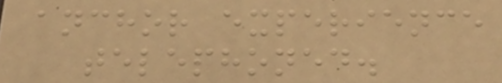anchor experience
telephoned.
